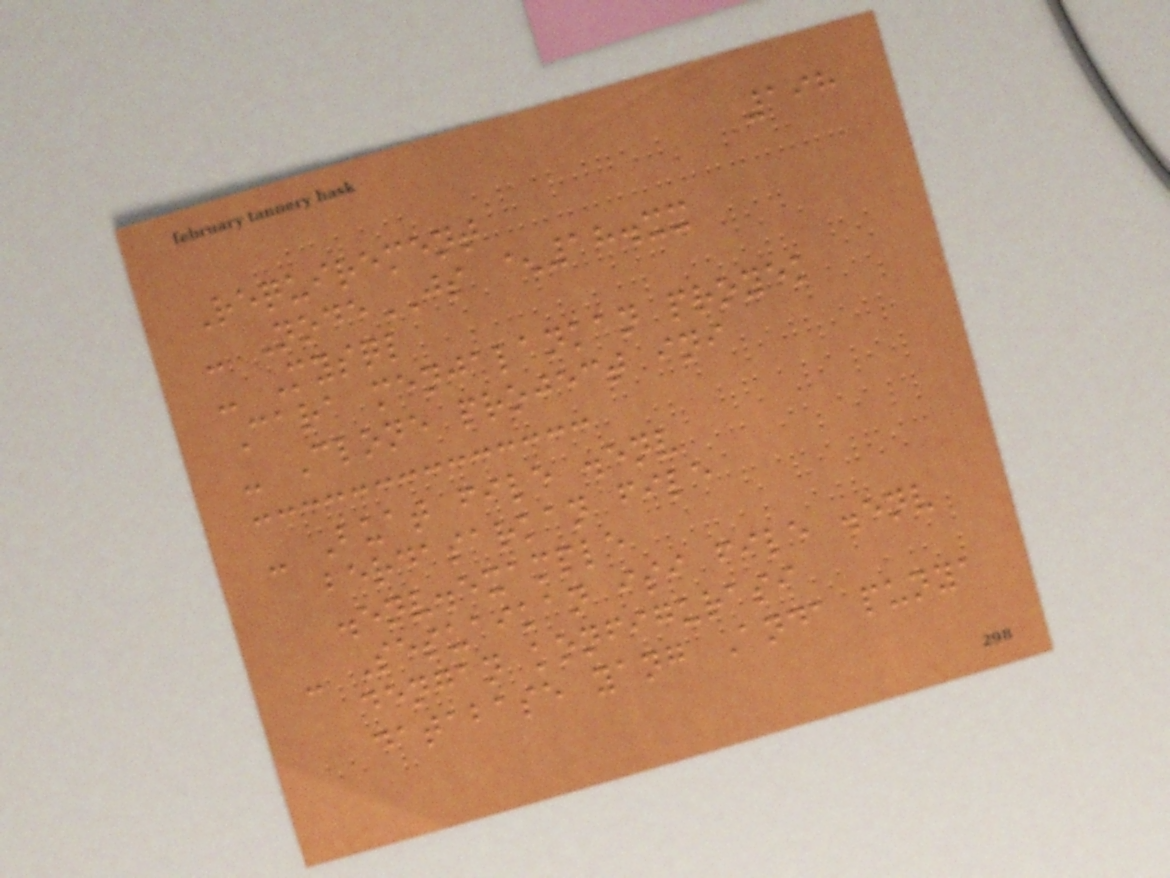198
Requirement
- NodeJS ^18.xx
- Mysql
Cara menjalankan proyek
- Clone project ini
- Buat file .env
berdasarkan file
.env.example
- Sesuaikan isi file .env
dengan konfigurasi
database yang Anda punya
